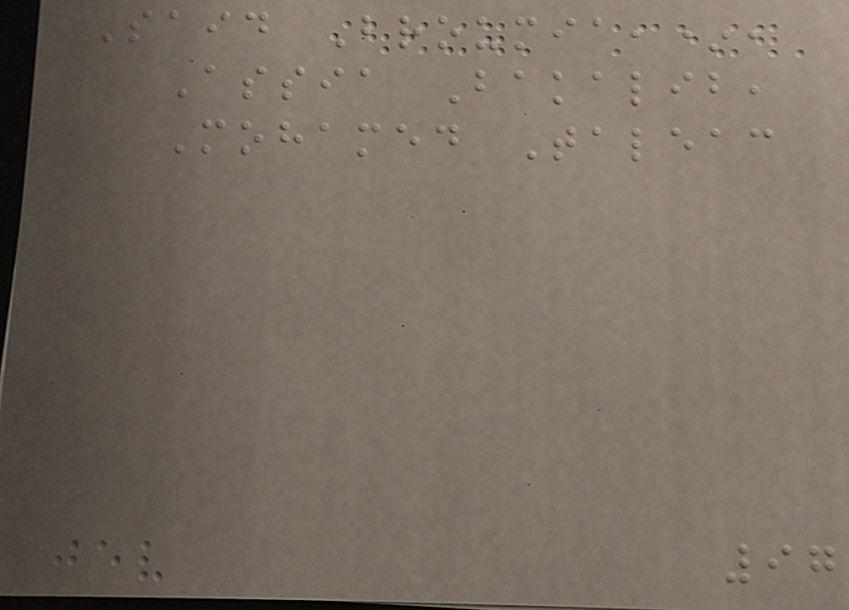Said Broumia,*,
Assia Bakalib,
Mohamed Taleac
97
